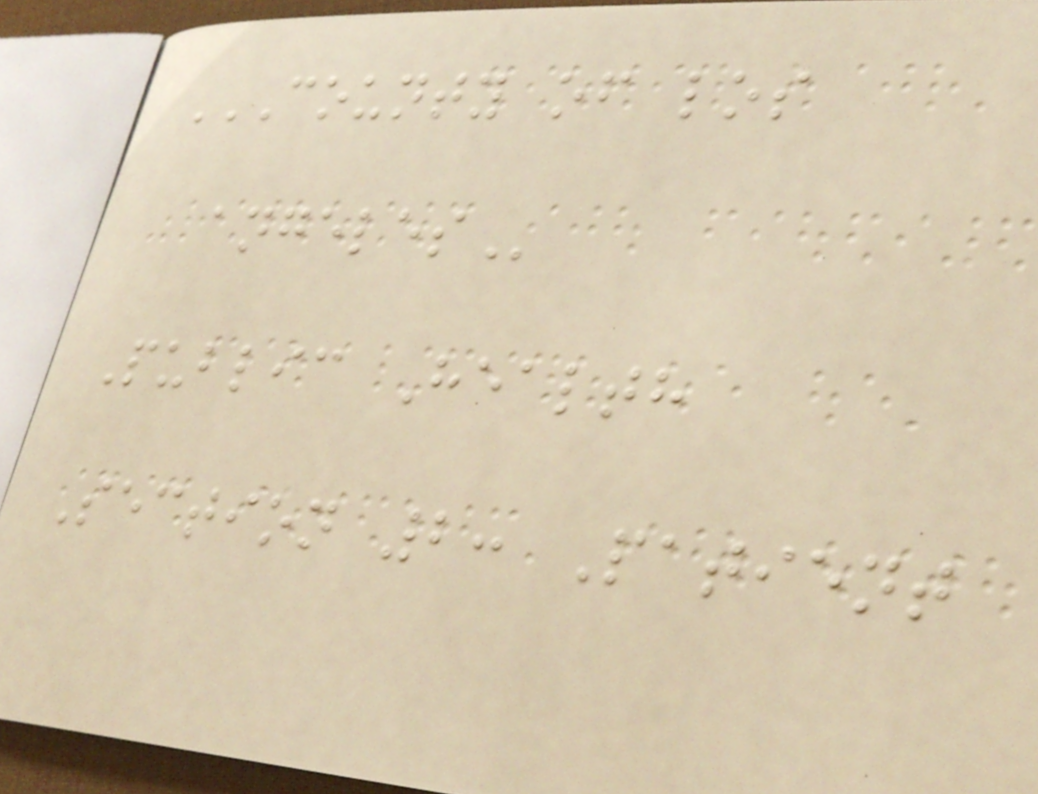COUNTY OF LOS
ANGELES
Public Health
Section 2: Patient
